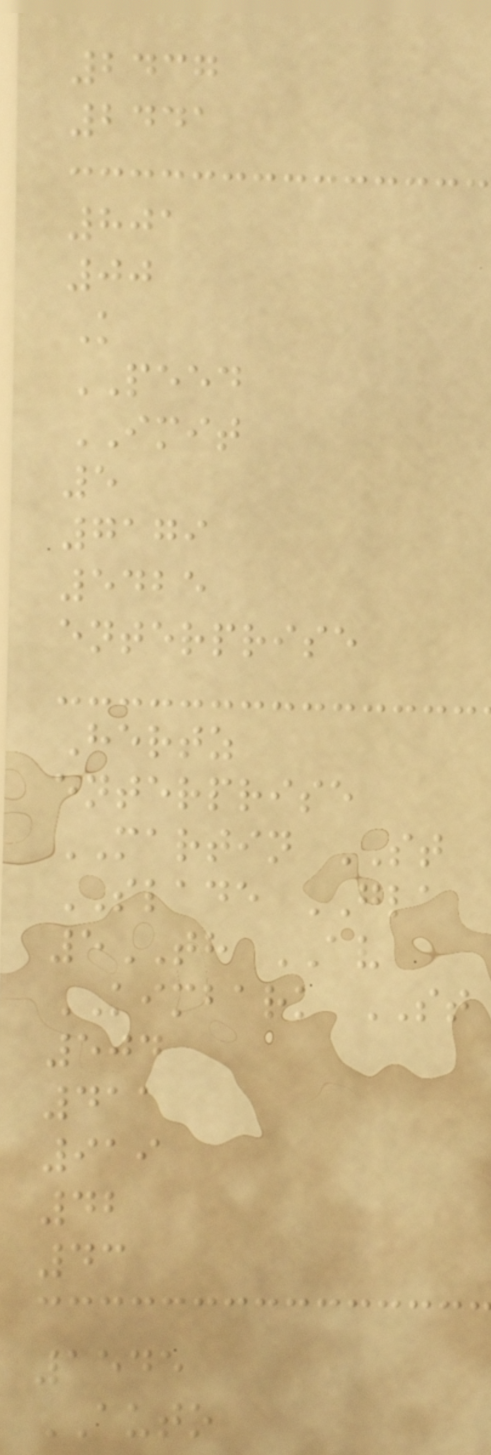2437
2441
801
00
K
PEED
IMIT
5
7179
5425
enterprise
Hertz
enterprise
MARTIN ST
SLADE GLA
5TH AV
KIMBARK ST
504
411
919
42
43
1545
AUTO
